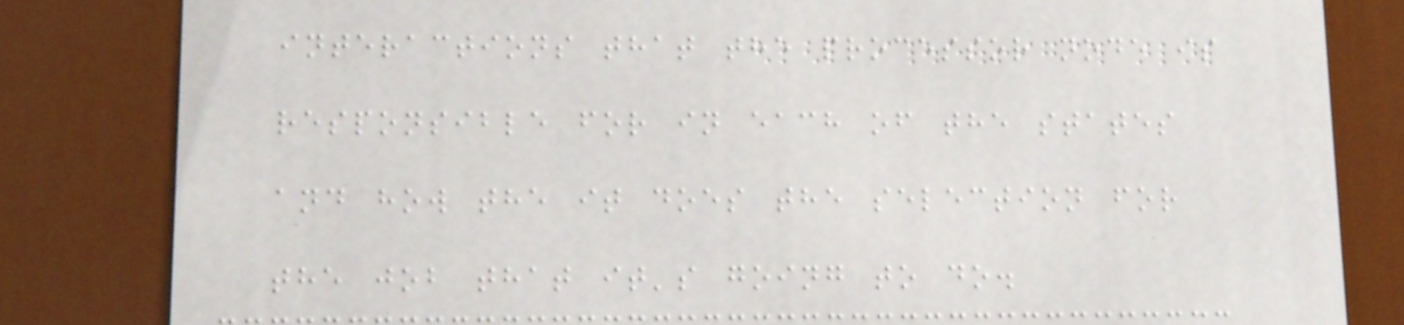interactions that the processor node is
responsible for in each of the states
and how the it does the selection for
the job that it's going to do.
